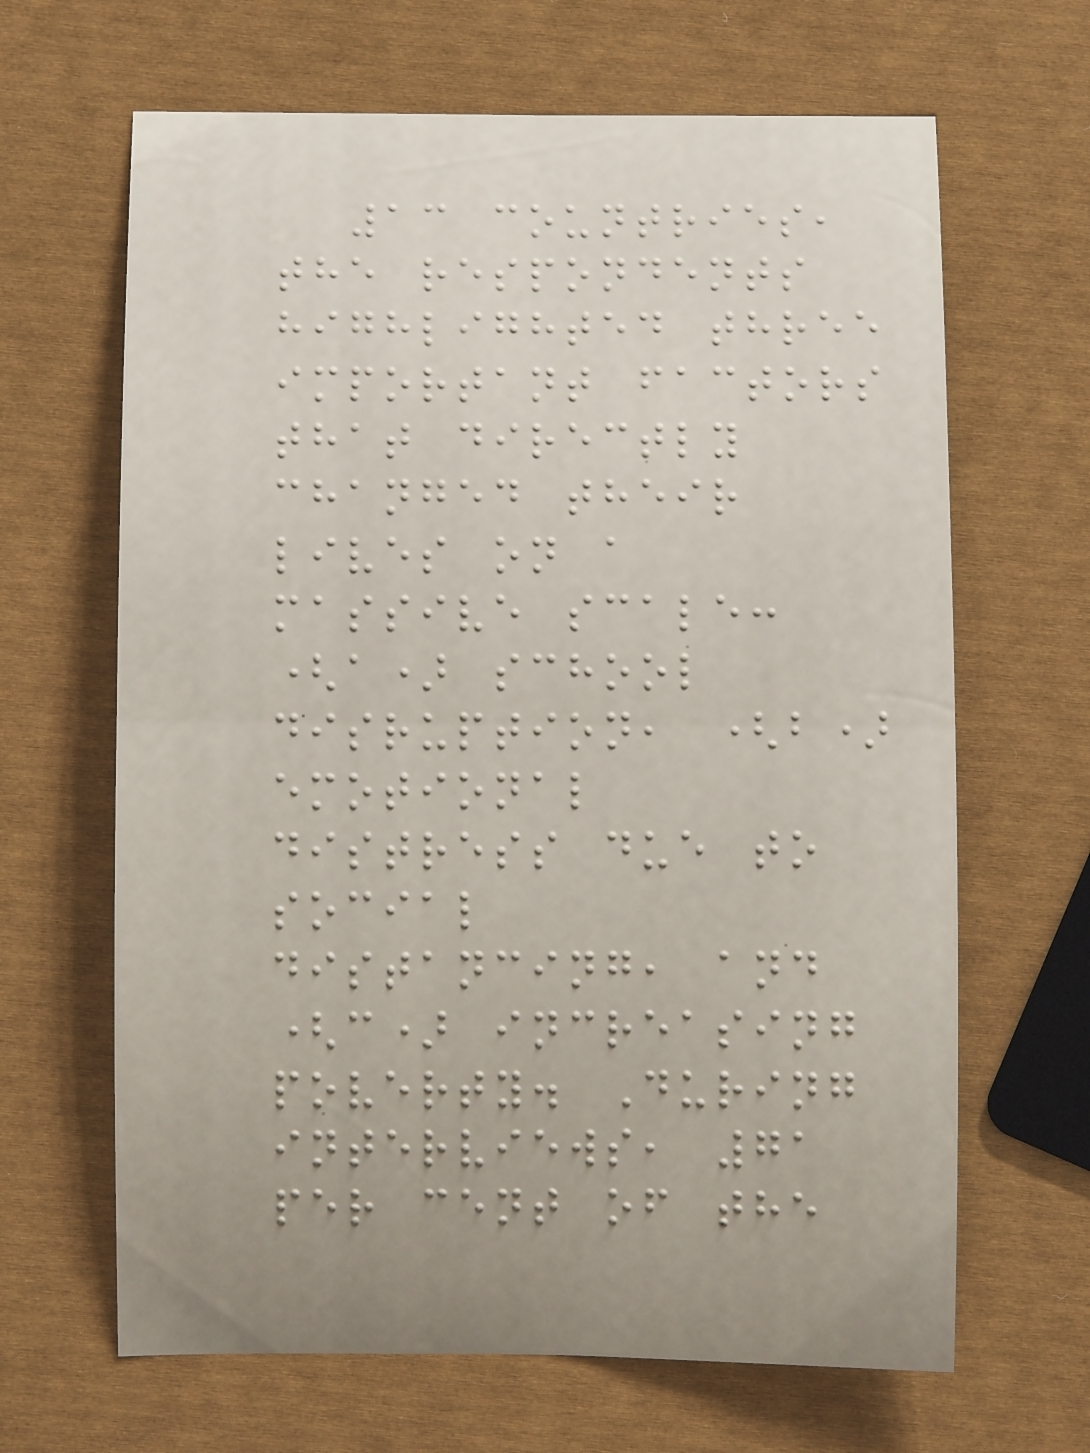13 countries,
the respondents
highlighted three
important factors
that directly
changed their
lives on a
massive scale:
(a) school
disruption, (b)
emotional
distress due to
social
distancing, and
(c) increasing
poverty. During
interviews, 71
per cent of the
